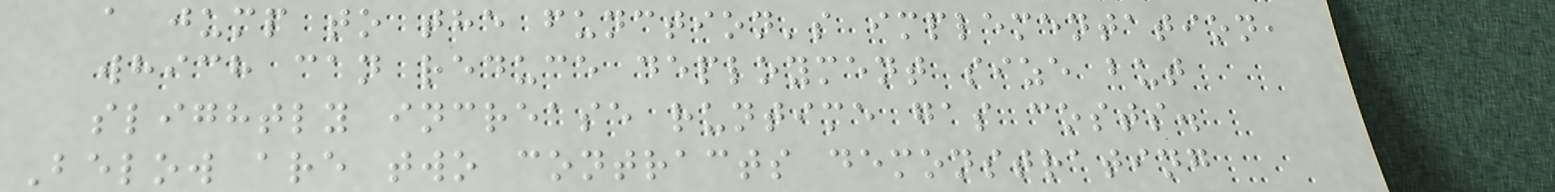a jump to the function's implementation,
which can reduce deployment size but
slightly increase runtime gas costs.
Below are two contracts demonstrating
